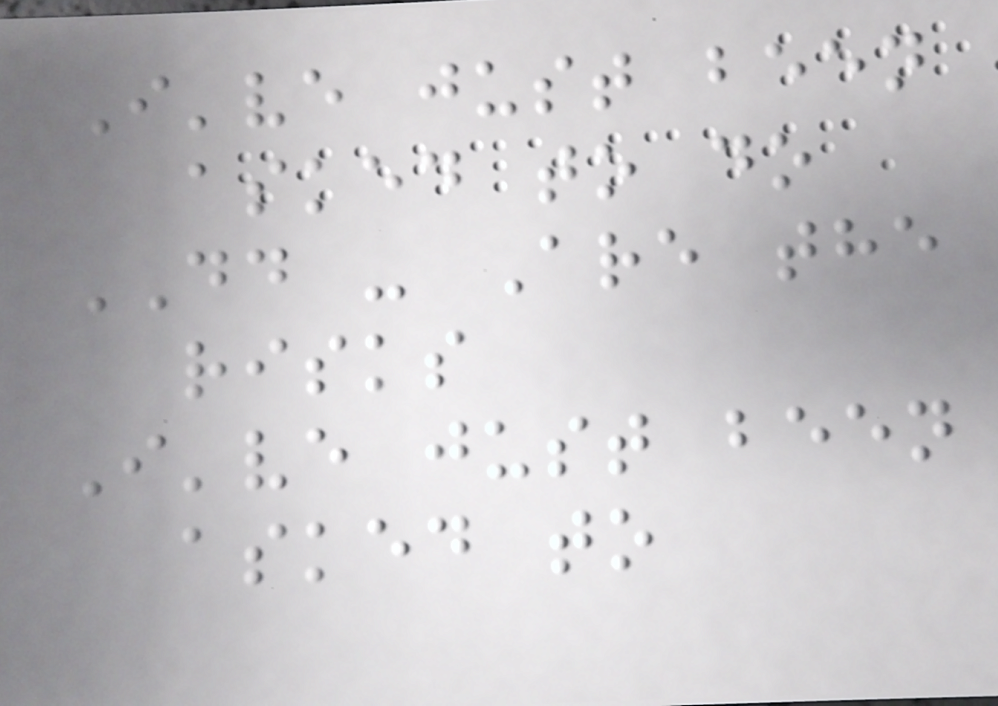I've just been
asked to do
DD - Are the
risks
I've just been
asked to
